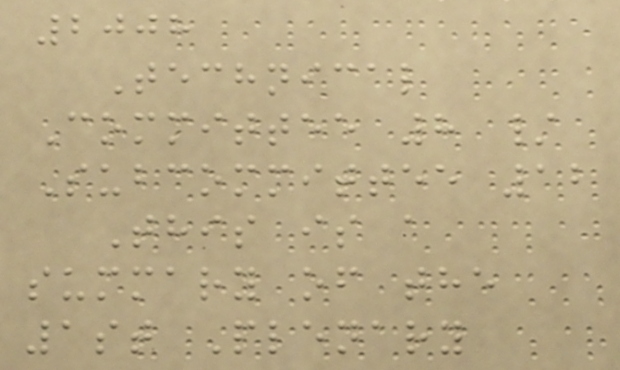2008
Technical
Committee 8 /
Subcommittee 12
This is a
summary of the
1st Plenary
